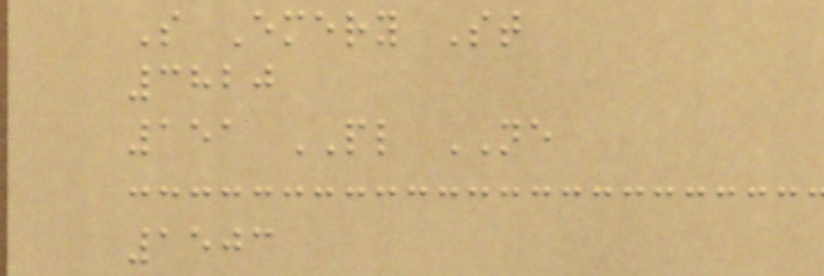S Emery St
3820
151 PL NE
1503
